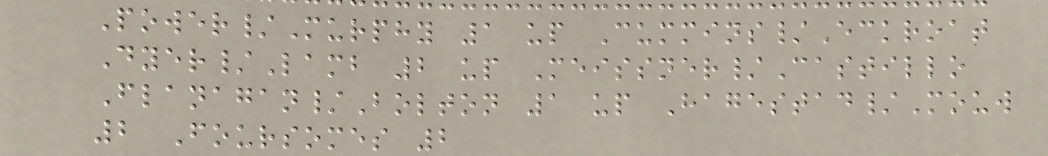Power/Murphy 1 up Cummins/Eckroat
Dyer/Lamb 2 up Meissner/Castillo
Flanagan/Bolton 1 up Hagestad/Mouw
2 Foursomes 2
